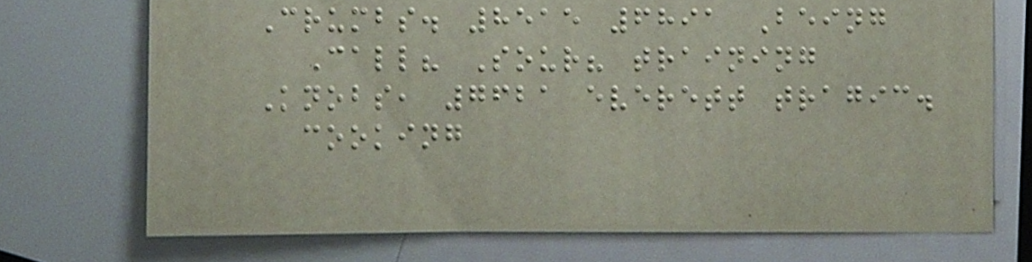Crumbs. 8515 6891 Being
Call? Sour? training
Knobs, 7621 everett tragic.
cooking
